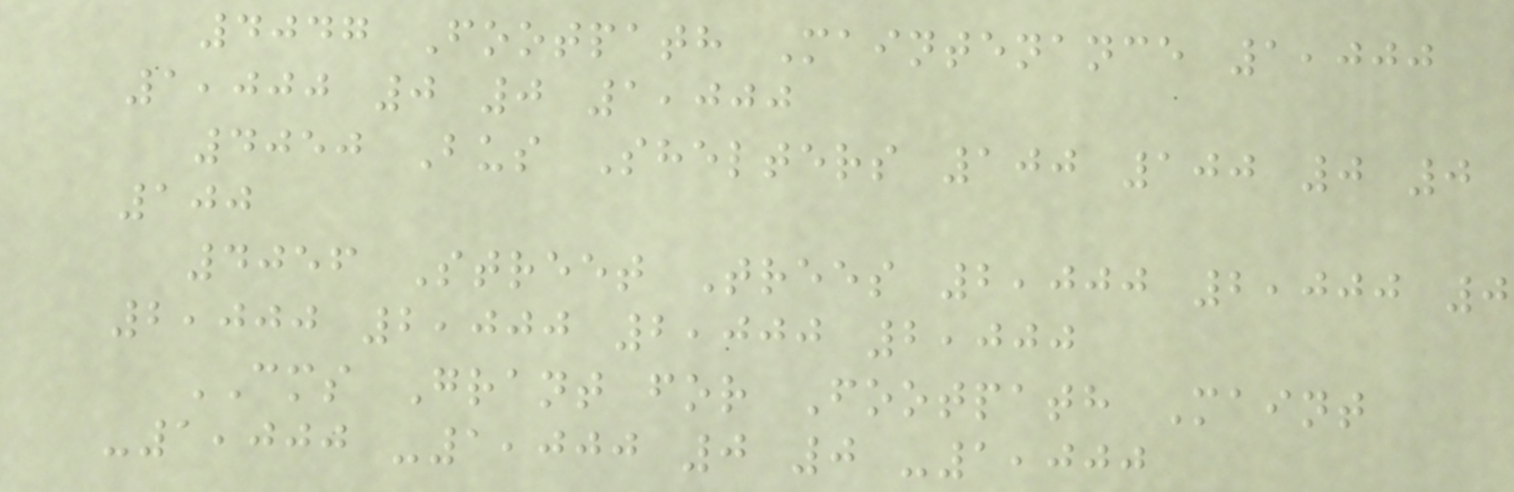4047 Footpath Maintenance 1,000
1,000 0 0 1,000
4050 Bus Shelters 100 100 0 0
100
4056 Street Trees 2,000 2,000 0
2,000 2,000 2,000 2,000
CMS Grant for Footpath Maint
-1,000 -1,000 0 0 -1,000
